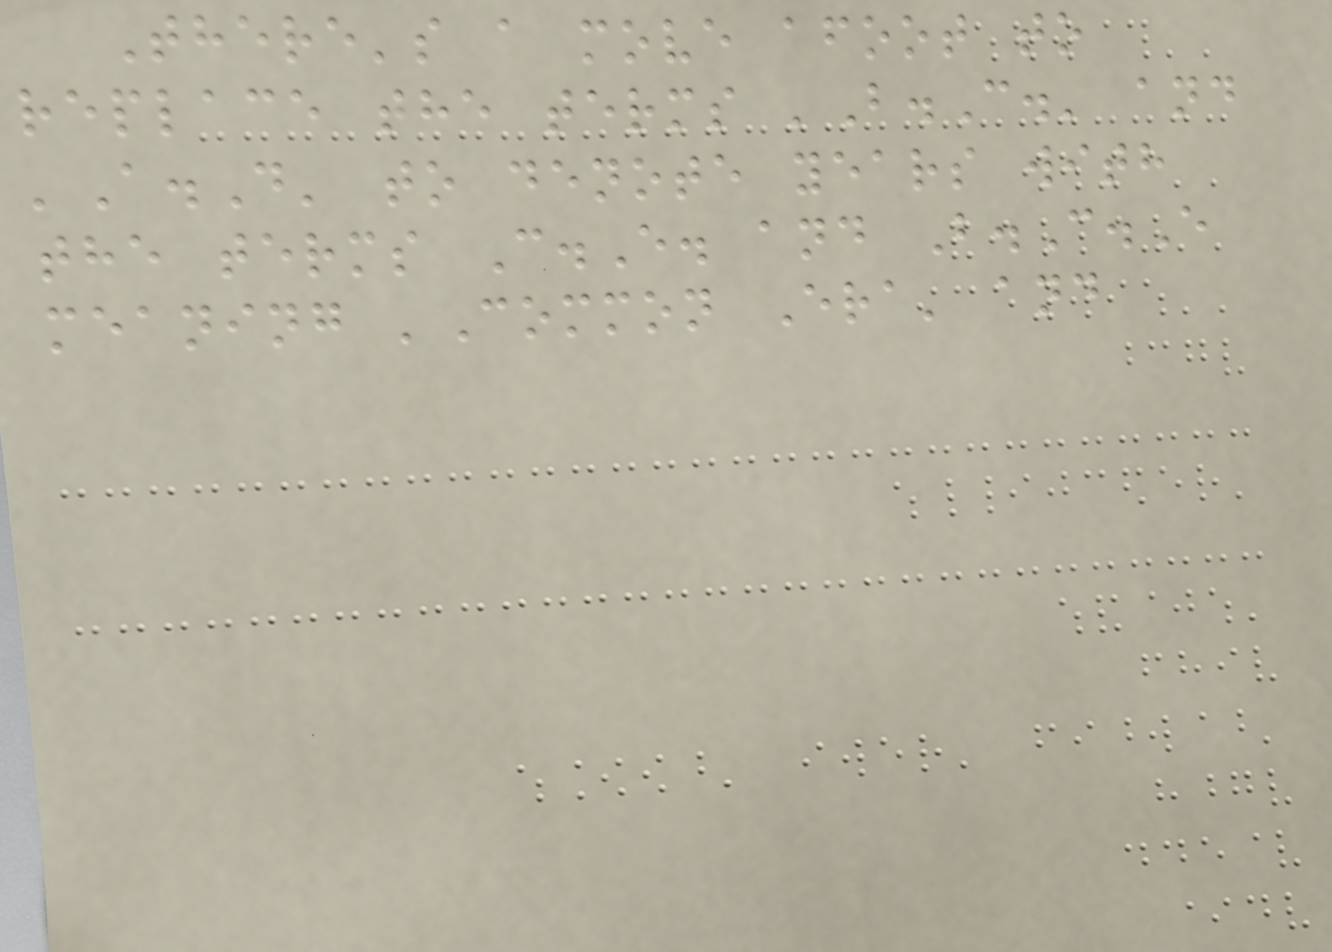There's a move afoot to
replace the terms 'B.C.' and
'A.D' to denote years with
the terms C.E. and B.C.E
meaning 'Common Era' and
